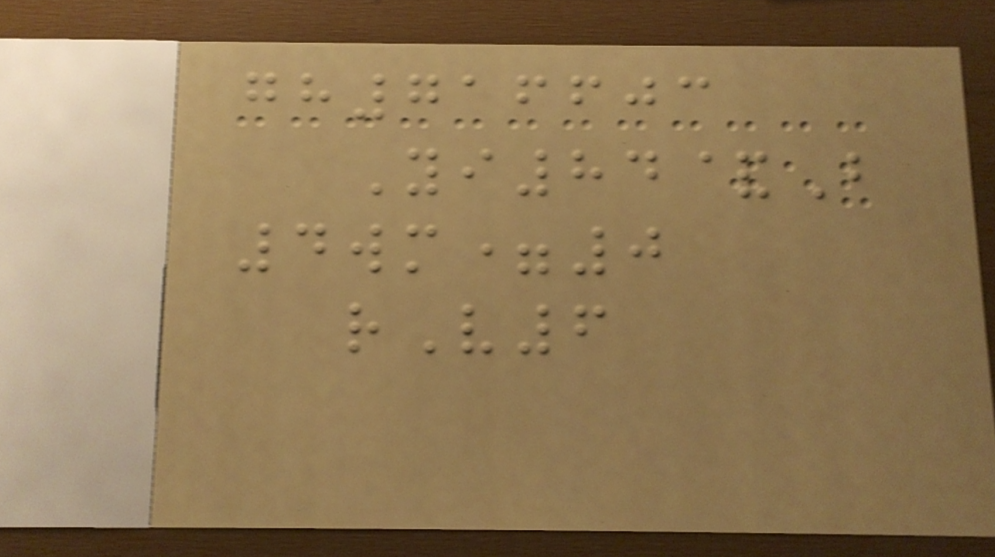gh716603
Yi84&B
4wm=0
rV6
